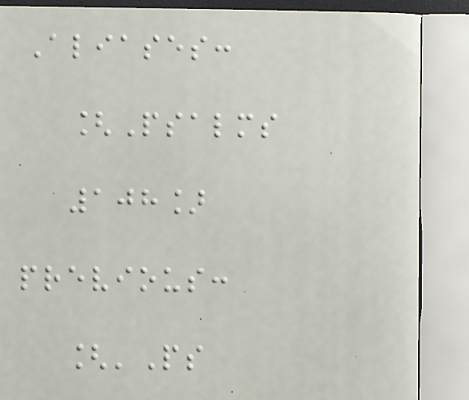Aliases:
[Psalms
108]
previous:
['Ps
